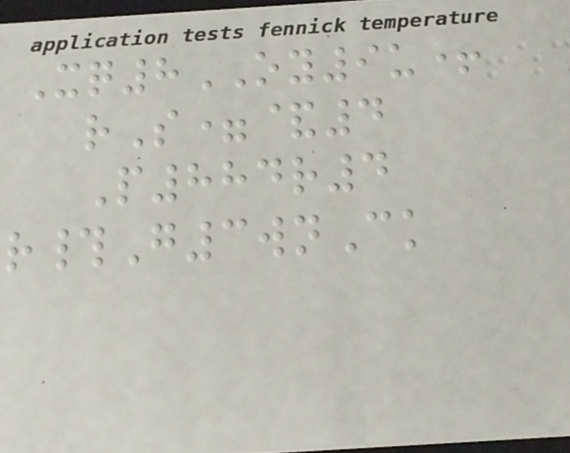Xq8OY9u+
rS=&4
P884r4
r#G3wnCk
